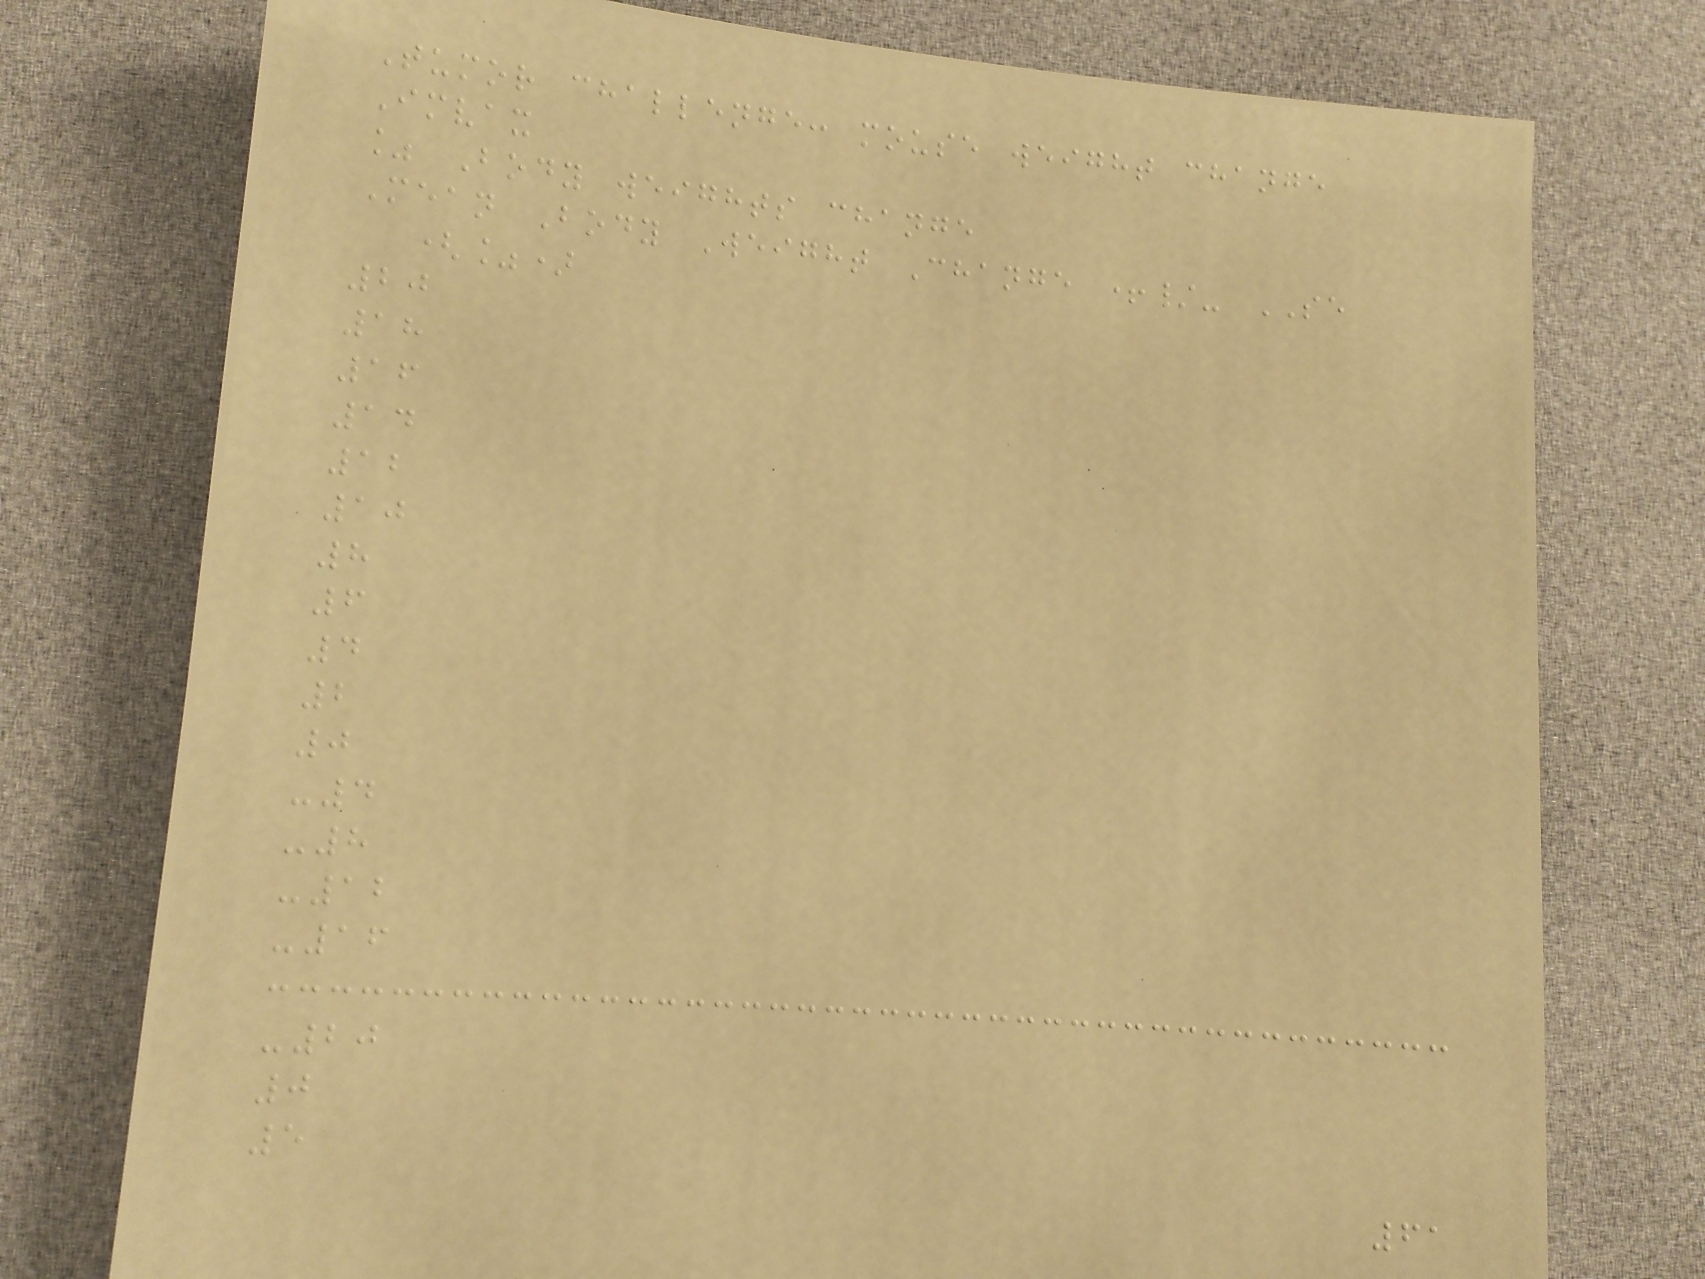Tumor challenge: mouse weight change
Imvax
% Body weights change
Mean Body Weight Change +/- SE
(%)
20
18
16
14
12
10
8
6
4
2
0
-4
-8
-12
-16
-20
0
5
61
